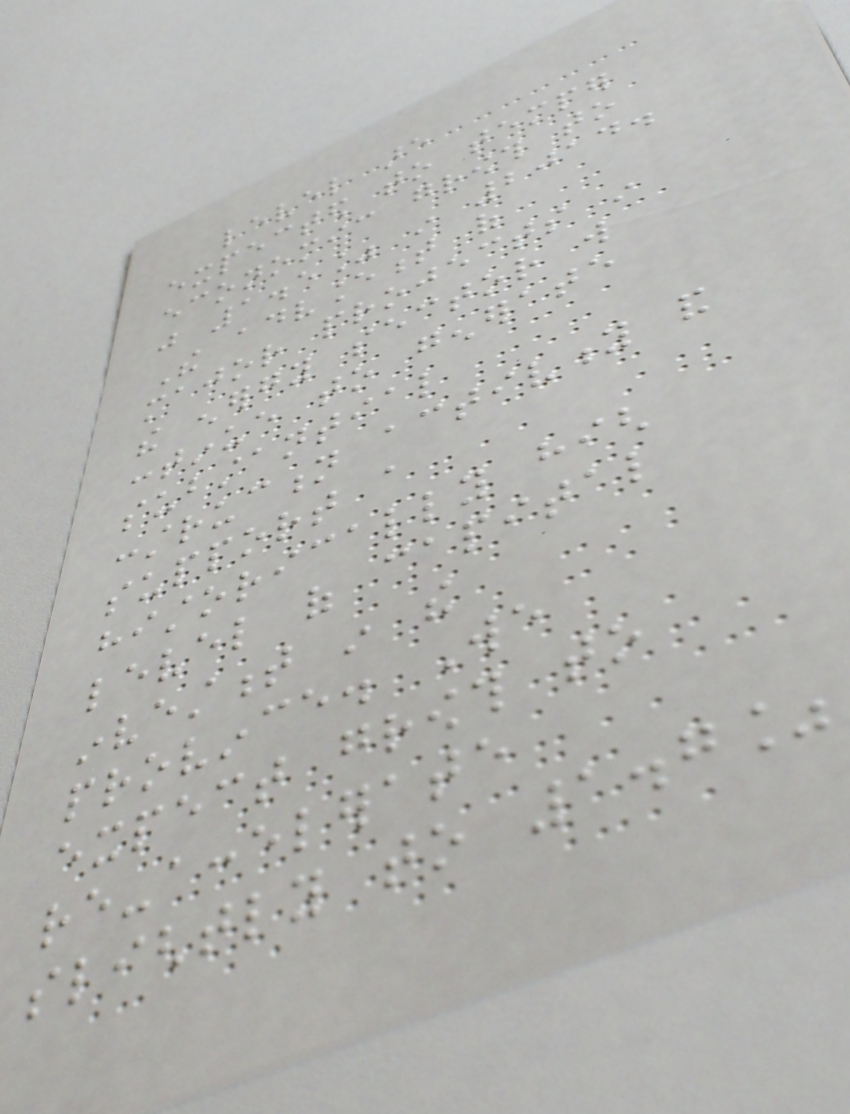level are
expected to temper
economic growth to
just 1.5% in 2014.
The advancement of
major projects in
the energy sector will
continue to generate
substantial
construction activity and
support a
historically high
level of capital
investment in the
province. We
expect growth to
re-accelerate
slightly to 1.7%
